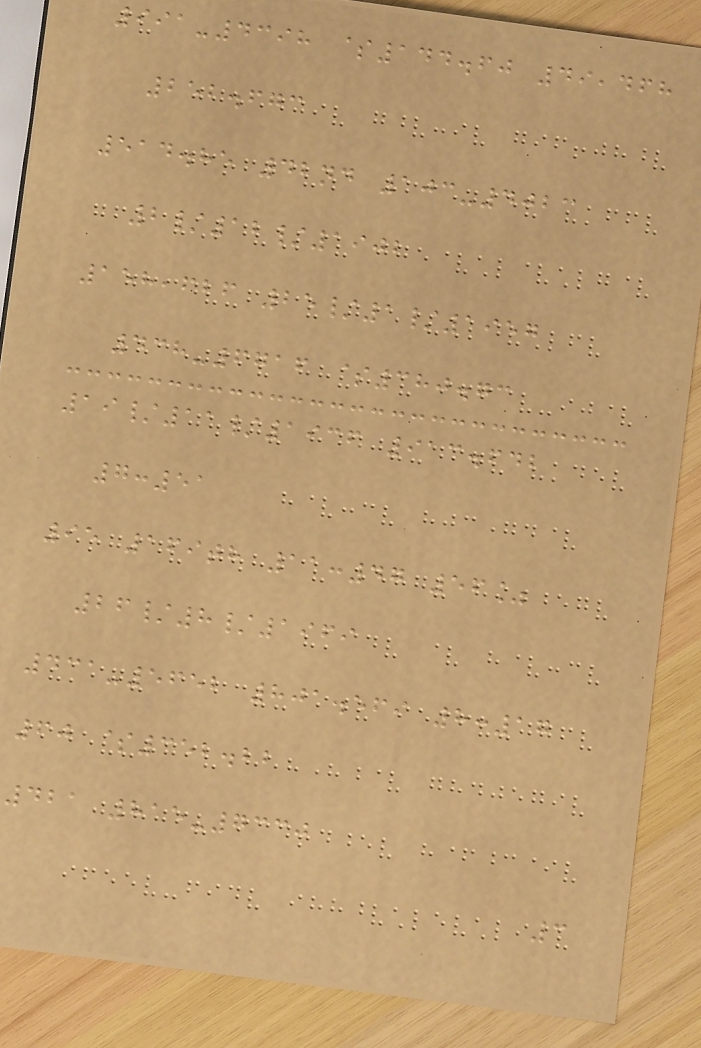991-4398 $144.60 49,468
252.673
514.85 42nd 103-4023
2/12/1902
158,626 25/1/1957
438-6716 $380.73
19/11/1936 913.642
7:51
95 169th 11:47 56%
26/8/1969
431-5652 801.569 8:17
60 $352.22
421 815-7330
3
